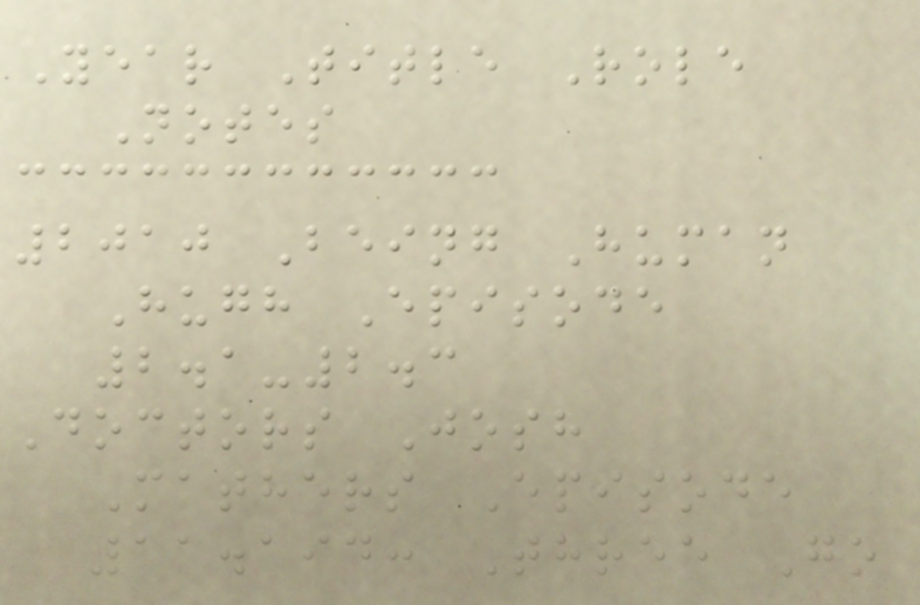Year Title Role
Notes
2010 Being Human
Hugh Episode
2.1-2.3
Doctors Josh
Mathers Episode
11.194: Three Go
